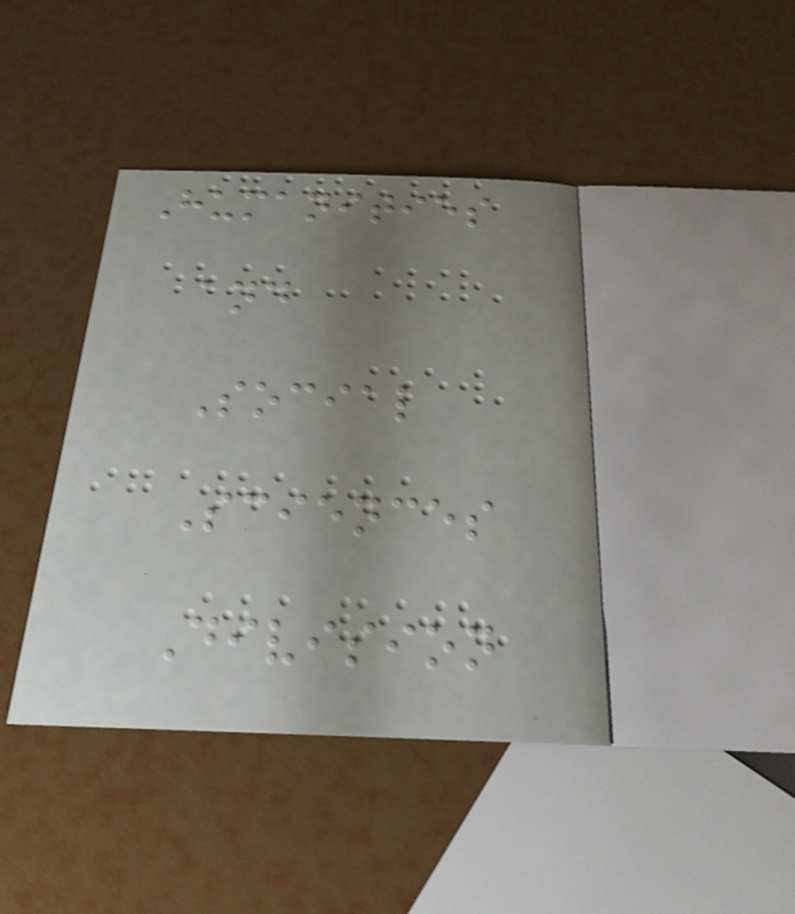Humanities
and
Social
Sciences
Division
